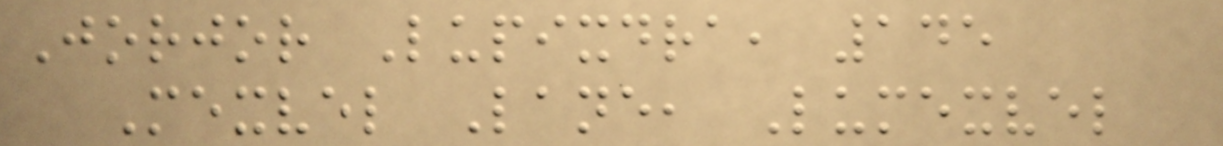Jorjor Lupixdra, 145
Mexvel Lane, Lumexvel
